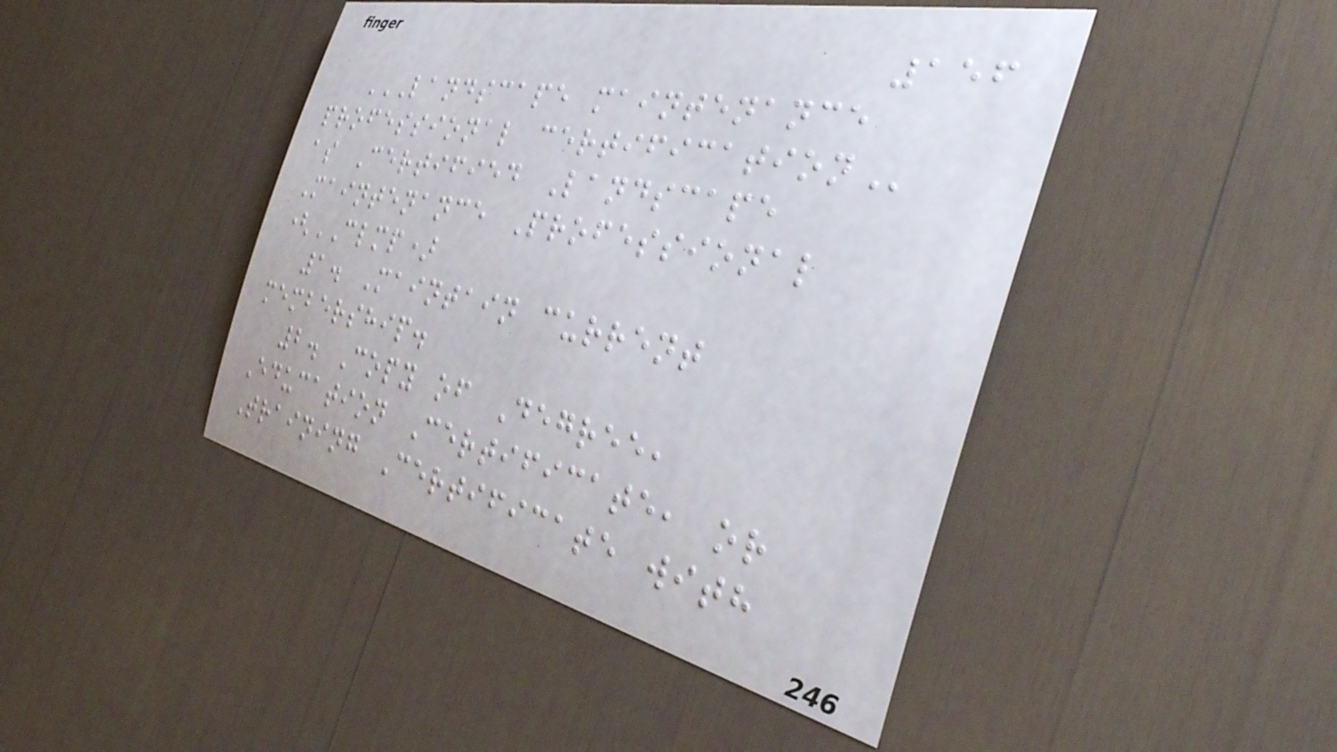156
LANDSCAPE MAINTENANCE
PROFESSIONAL CERTIFICATION
as Certified Landscape
Maintenance Professional
(CLMP)
1. Maintain current
membership.
2. Copy of Degree,
Education Certificate, or
Training Certificate with
